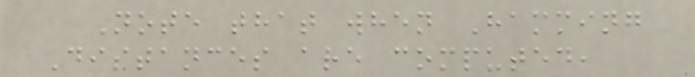Note that when Hamming
Distances are computed,
